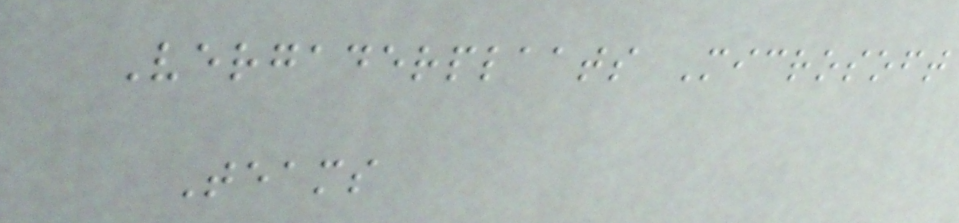Vergaderplaats Microsoft
Teams
